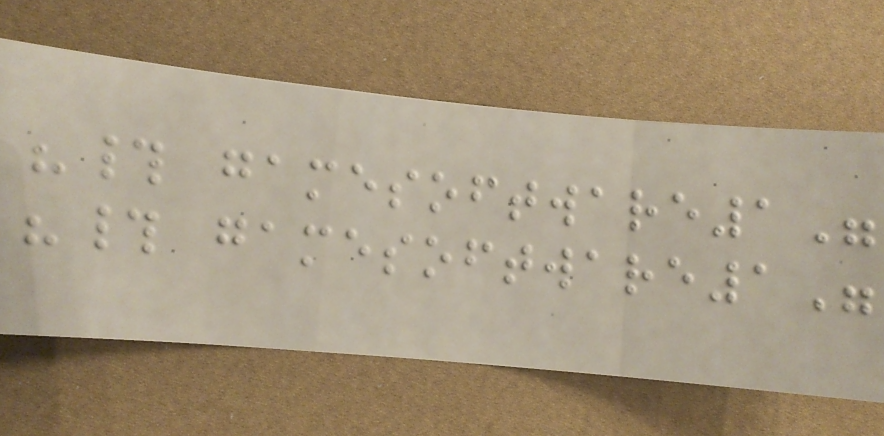"# gamesoftware1"
"# gamesoftware1"
